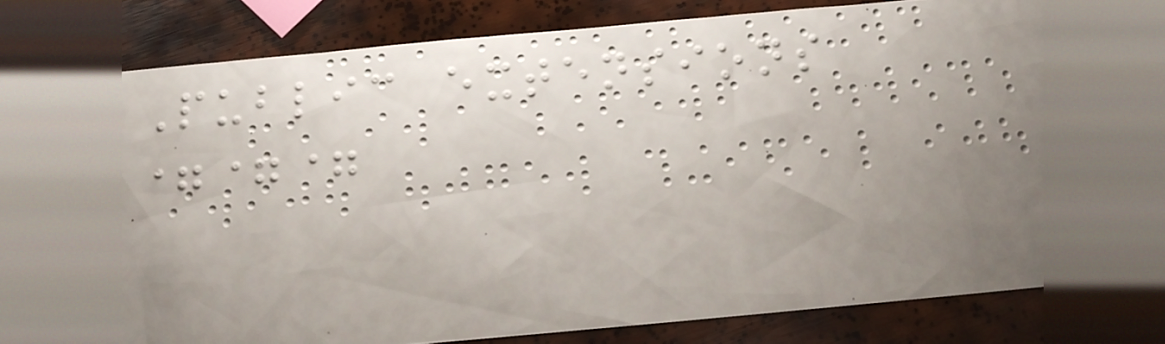Public extensions
===
